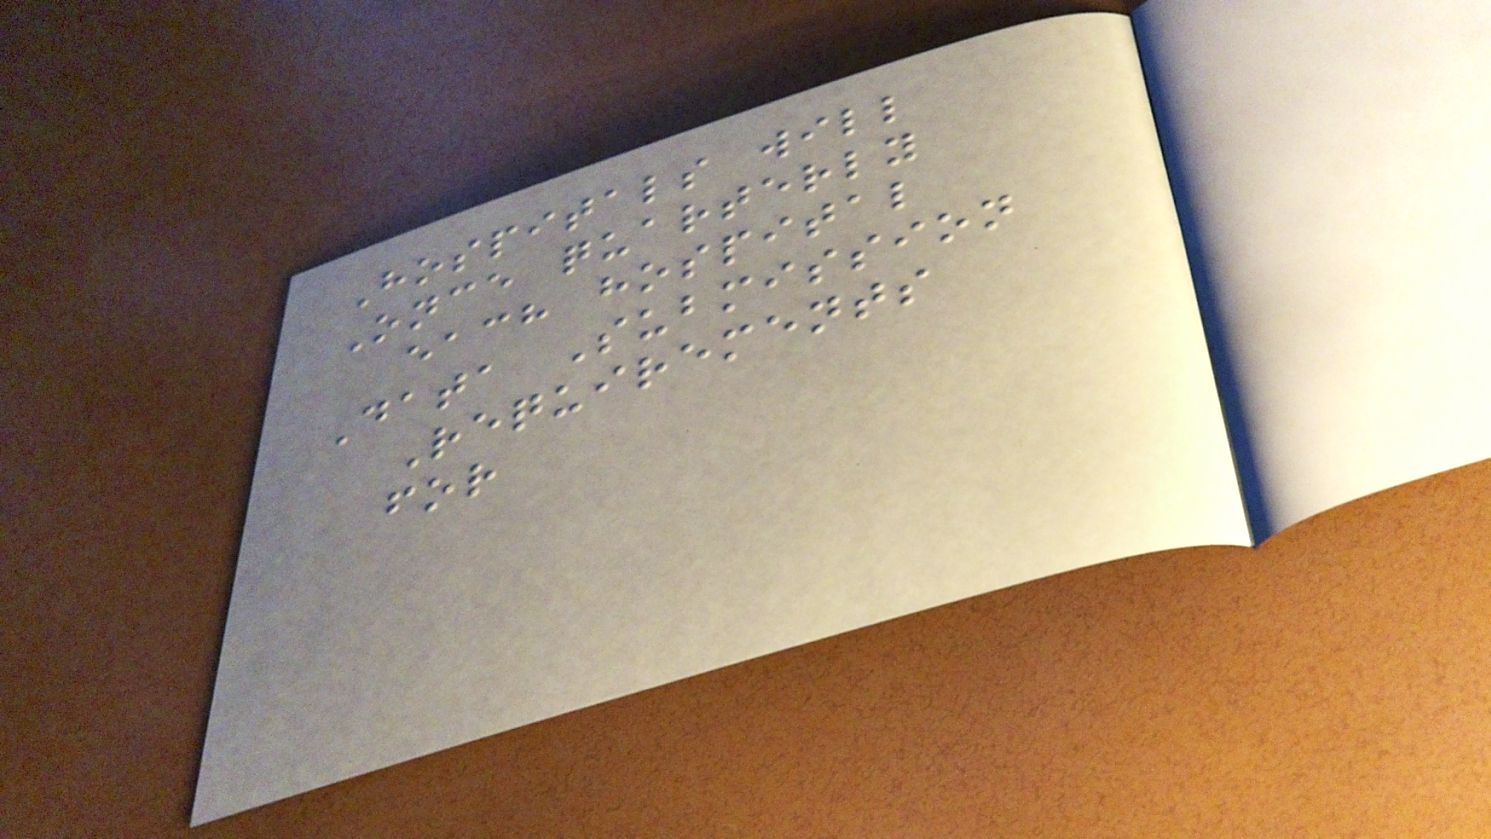Hospitals will
Once quarterly
each hospital
Data Submission
Requirements
for
